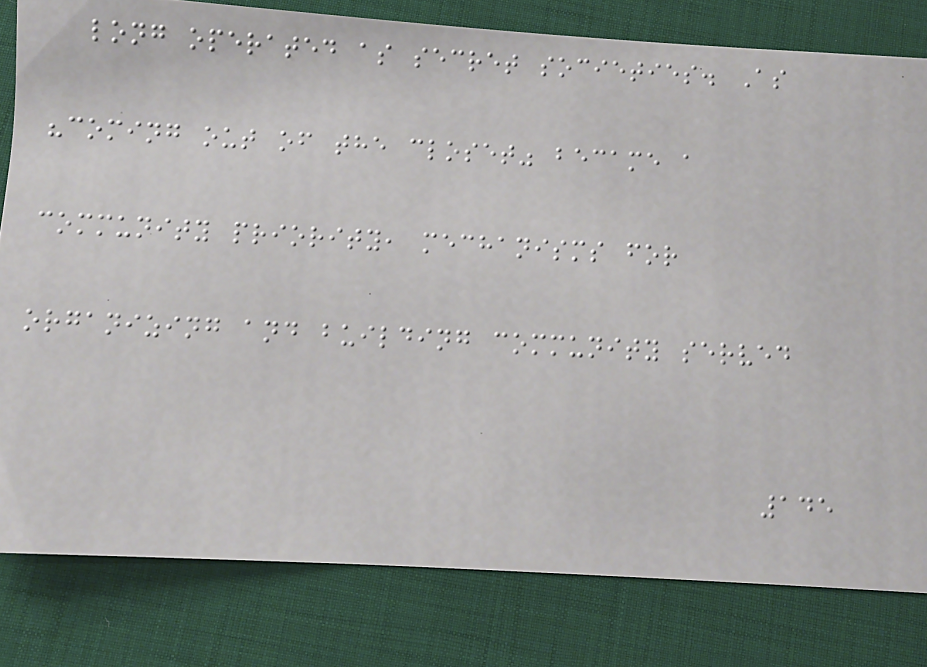long operated as secret societies. As
"coming out of the closet" became a
community priority, mechanisms for
organizing and building community served
145
